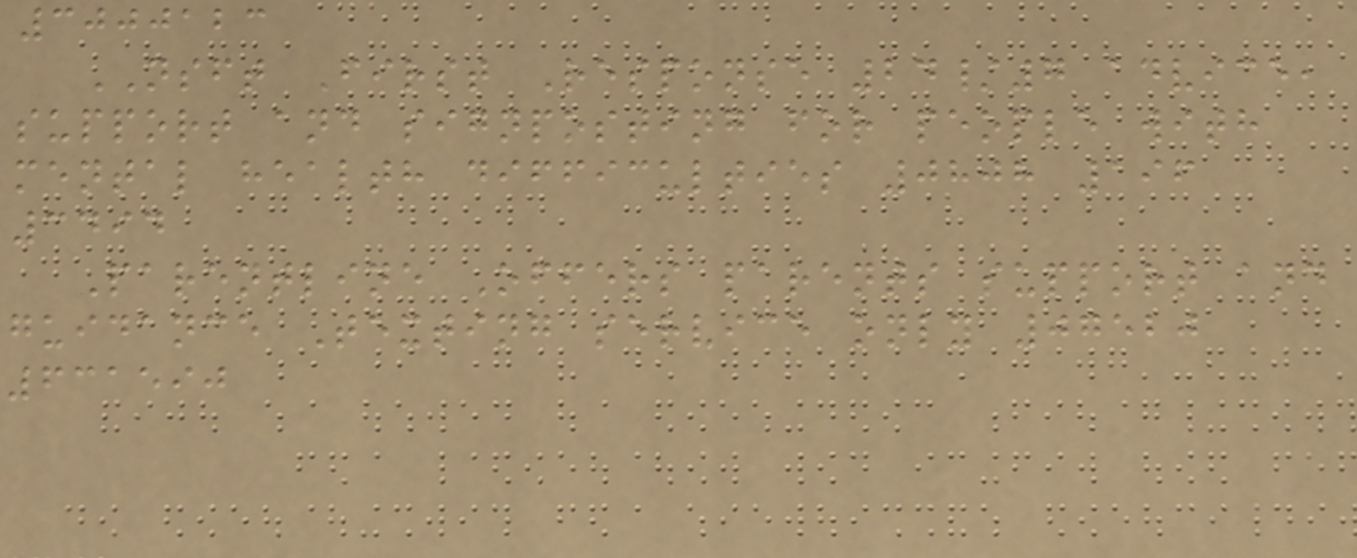3000123
NSFT First Response 24/7 advice,
support and signposting for people with
mental health difficulties 0808 196
3494
Parentline Offers parents support and
guidance Texting service only 07520
631590
